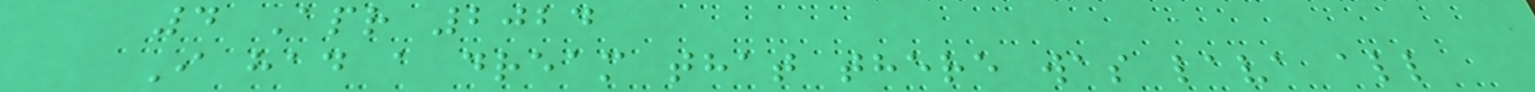4 Apr 2024
I had a dream that there was lava all
